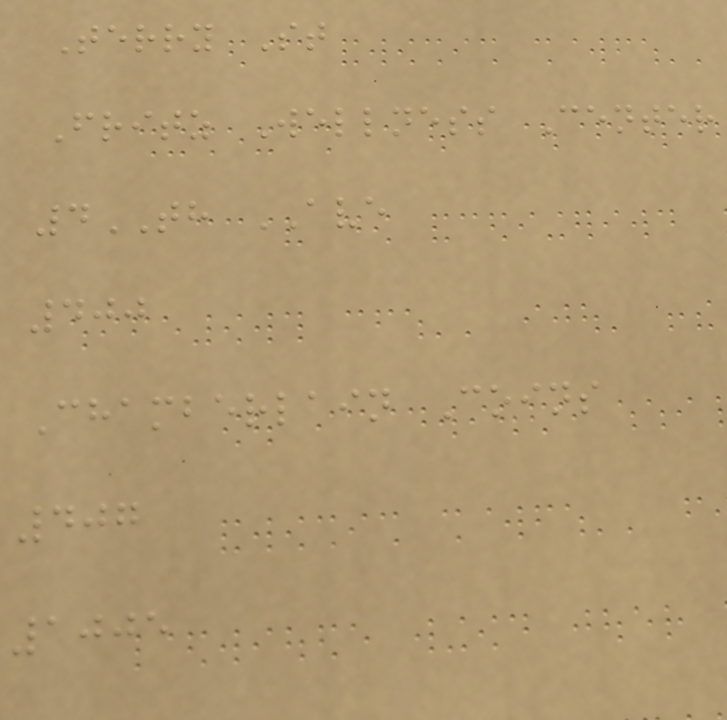Terry St
Fritz Wellness Center
4TH AVE
400
Chamberlain Coins
407
1005
